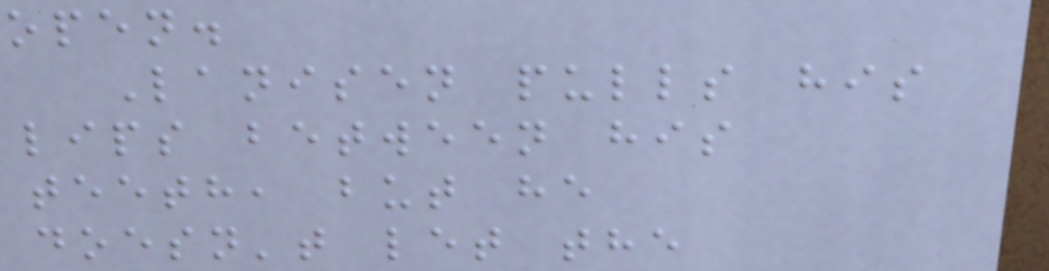open.
Lanisen pulls his
lips between his
teeth, but he
doesn't let the
